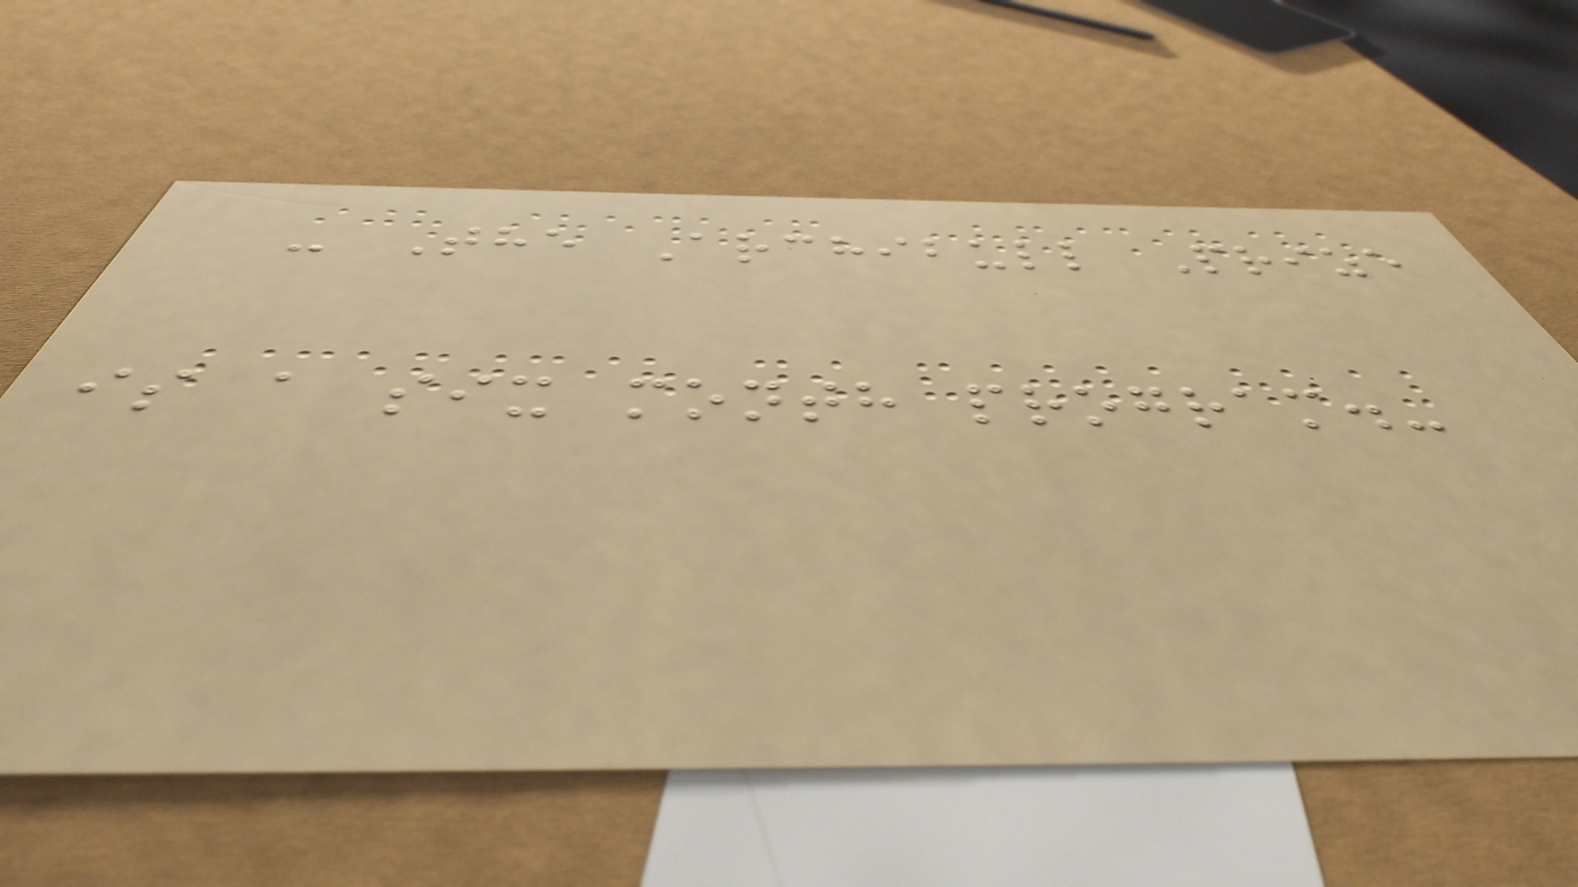- The Archibull Prize
is a six month program.-
